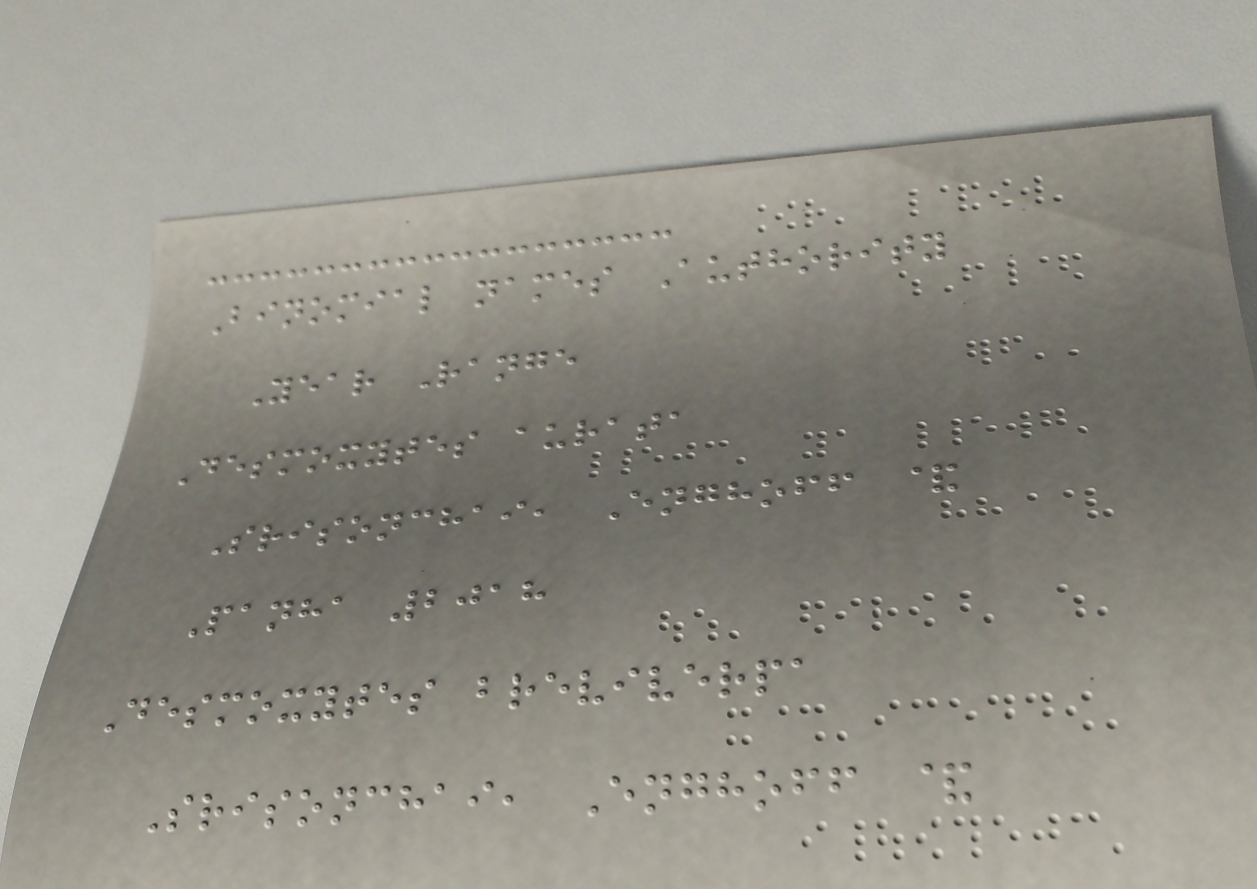Binomial names Authority
Year Range
Desmoxytes aurata
Srisonchai, Enghoff &
Panha 2018
Desmoxytes breviverpa
Srisonchai, Enghoff &
